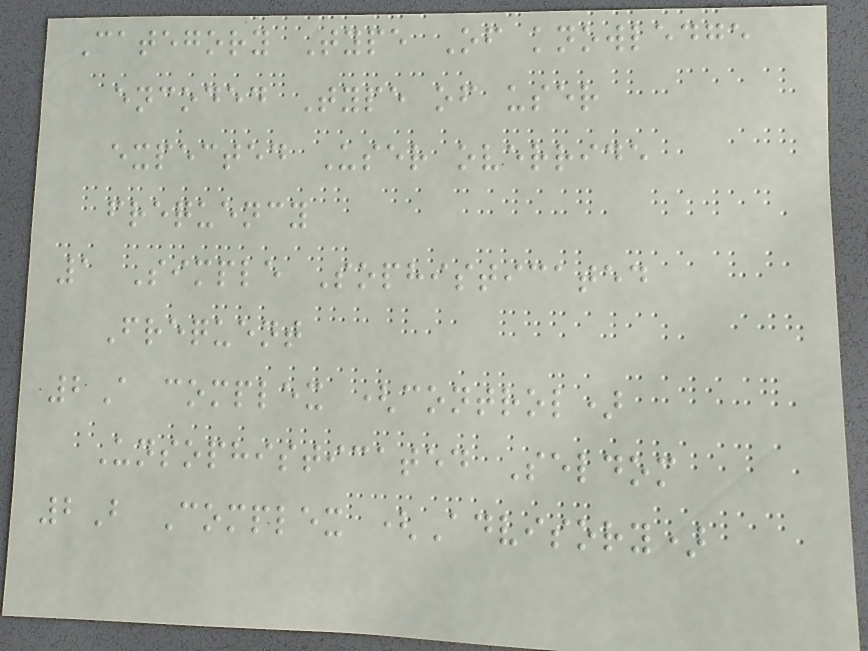Category Type Of knowledge
encoded Type of user
expected User override
frequency
1 Simple Sophisticated
Frequent
2A complex (control)
Unsophisticated Seldom
2B Complex (Advisory)
